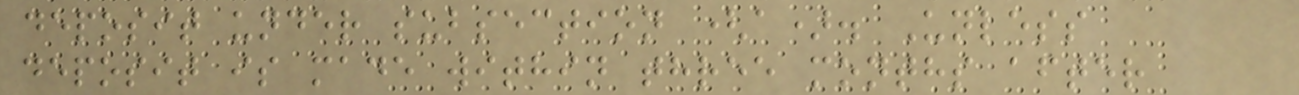deposit under subsection (a). Unless
deposit is made within three months after
